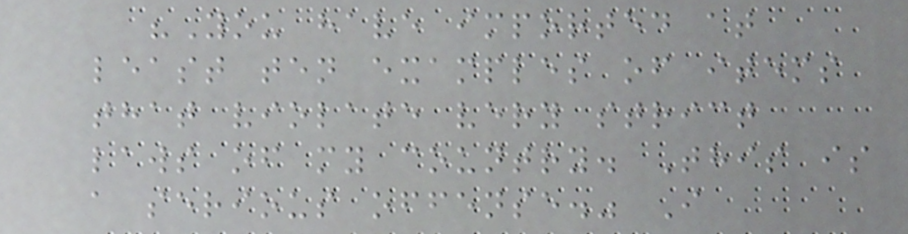"You have imported at
least ten examples of items
that violate very strict
laws of my country. This is
a serious offense." I
